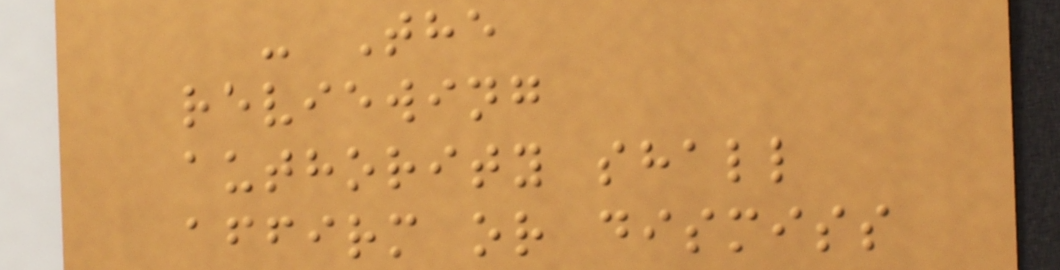- The
reviewing
authority shall
affirm or dismiss
